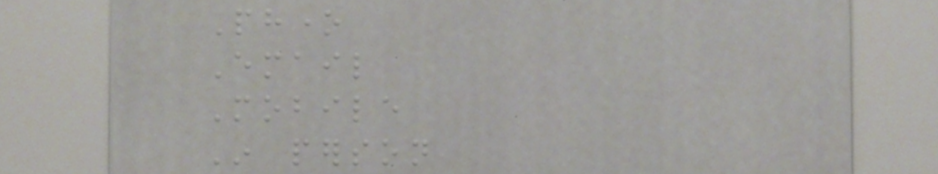Phone
Email
Mobile
In person
